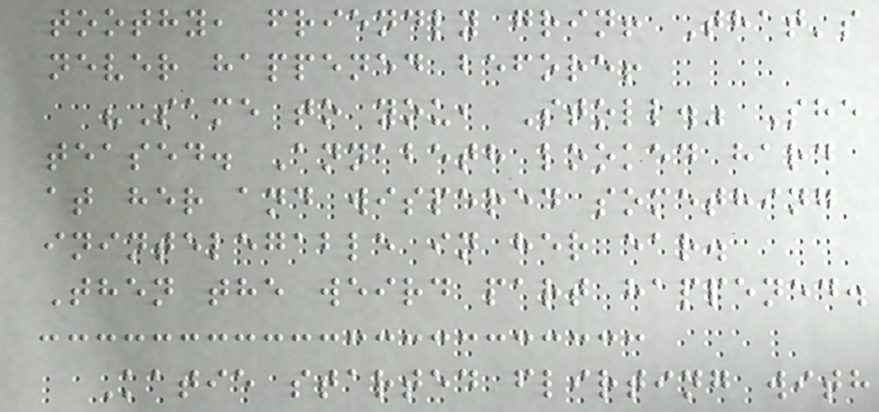toothy, friendly grin! That's
never happened before!
"Same to you, Stoll." She
teased. Annabeth looked hard
at her and wispered something
inintelegable in her ear.
Then the weird part happened.
Katie started flirting with
